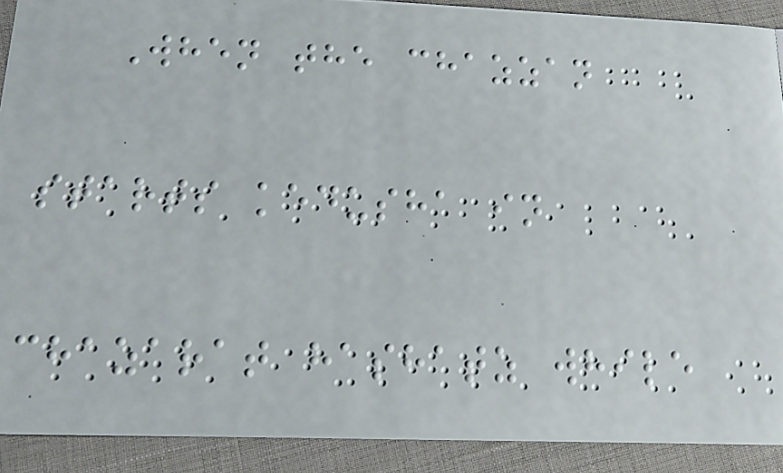When the chazzan
starts kedusha in
chazarat hashatz while
